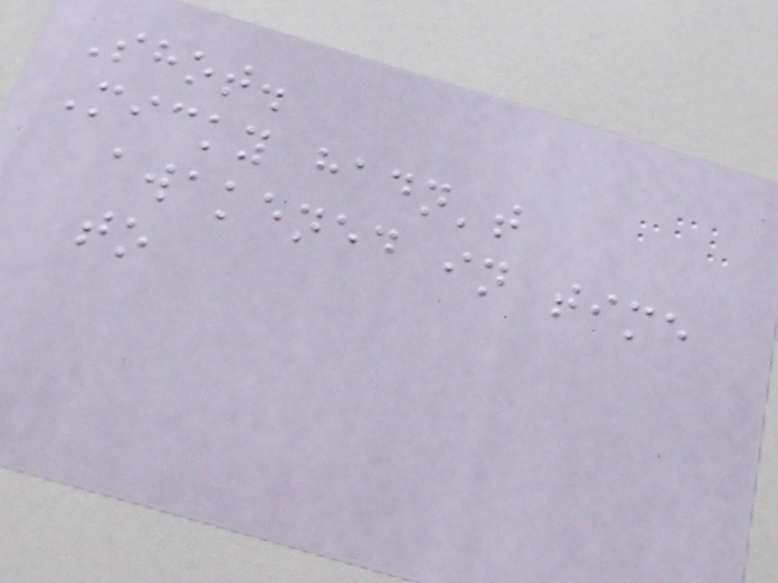Shot.
Micky hadn't
awakened in time
to
